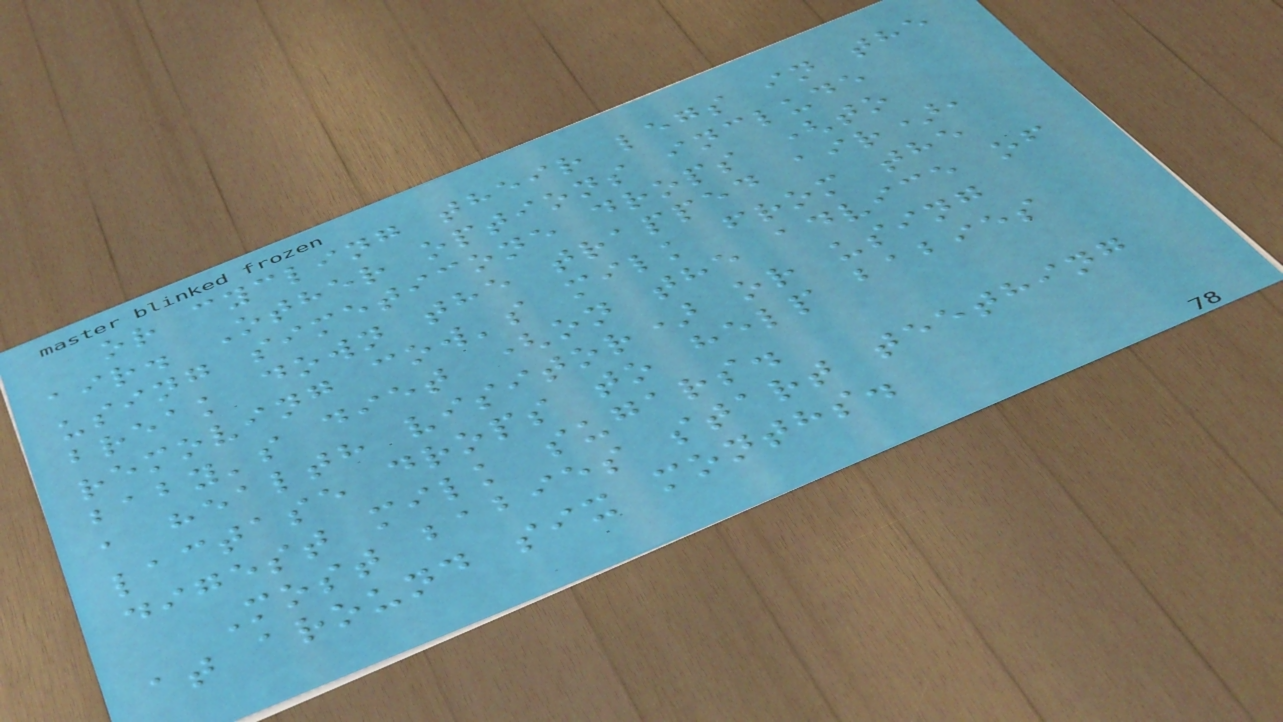or cycling their legs in the
air. Other options include
using simeticone drops (to
break down the trapped air),
removing cow's milk from the
baby's diet (on the advice of
a health visitor) or using
lactase drops to help babies
digest milk sugars.
Most babies start teething
at around six months.
